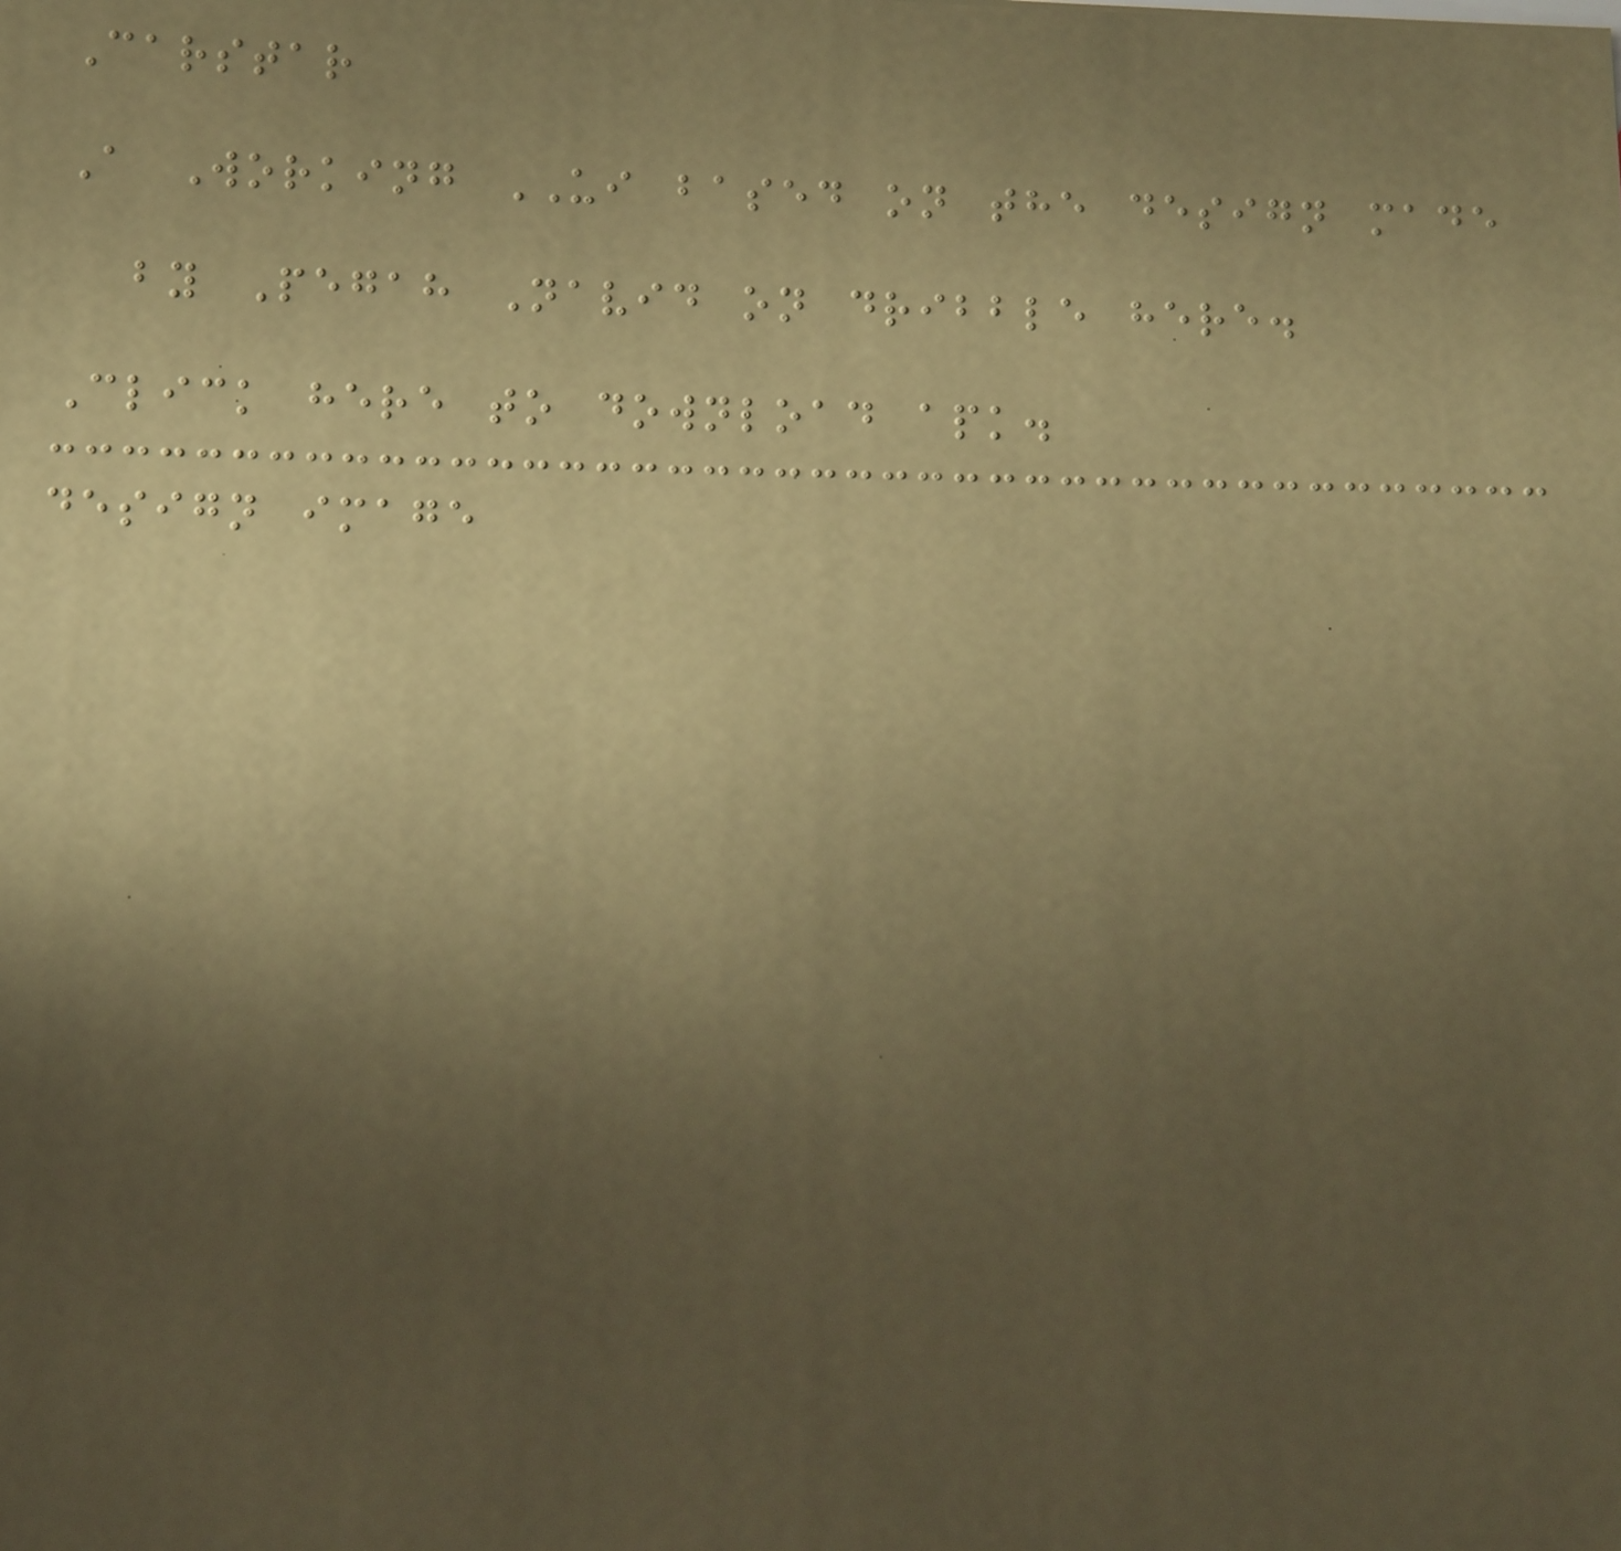Carstar
A Working UI based on the design made
by Pegah Navid on dribble here.
Click here to download apk.
design image
